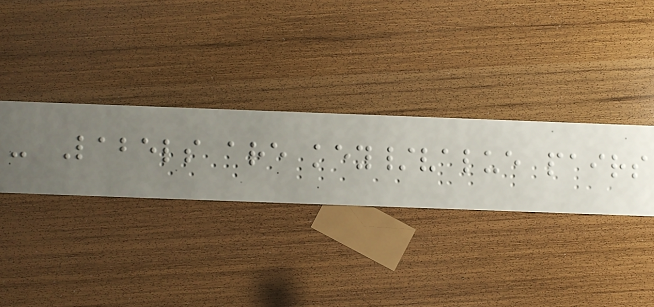- Labels are key/value pairs
